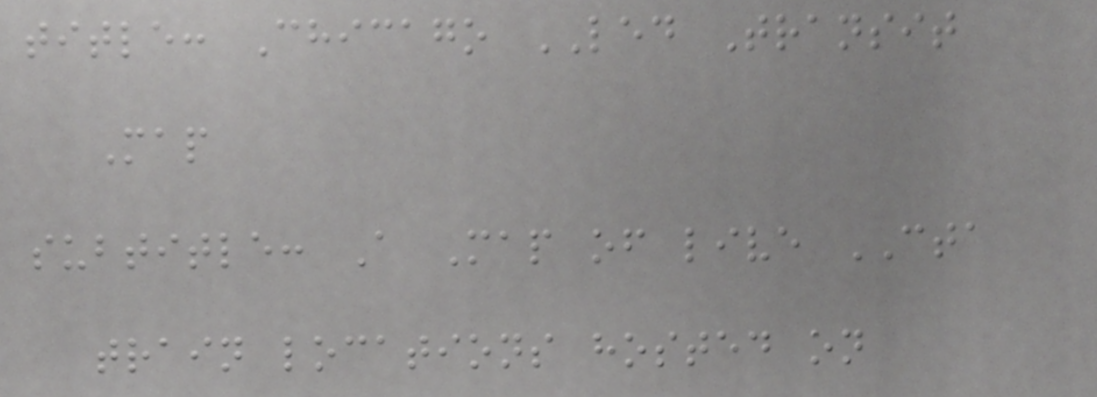title: Chicago LED Transit
Map
subtitle: A Map of live CTA
train locations hosted on
